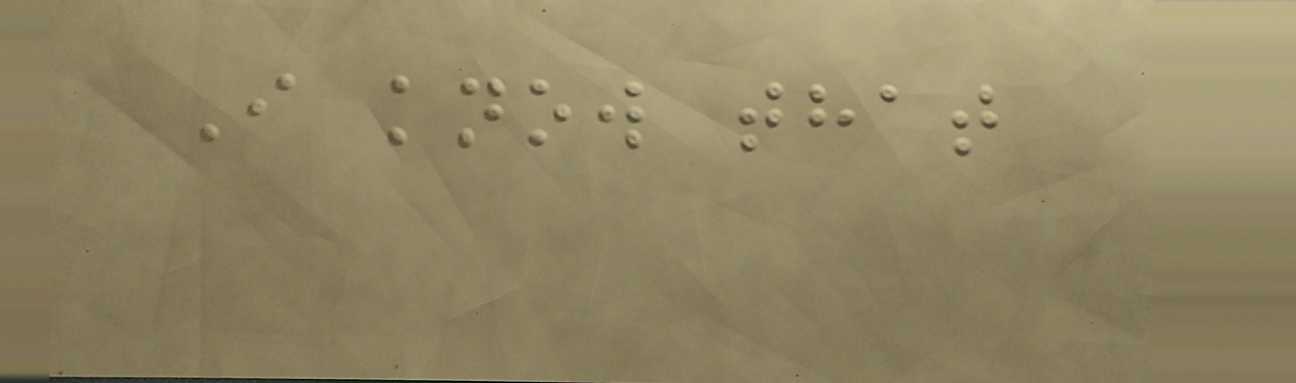I know that
